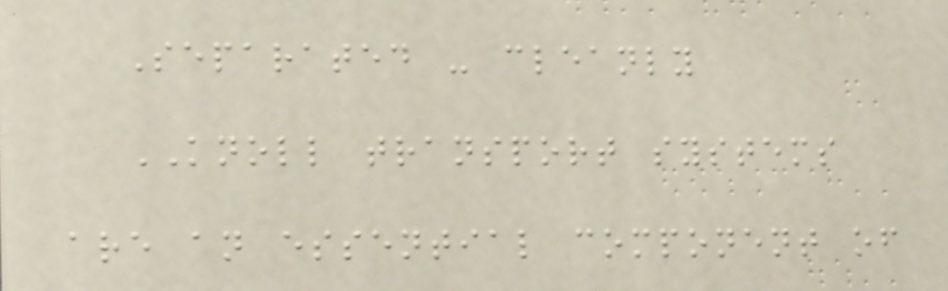Separated - cleanly
KNOLL transport systems
are an essential component of
